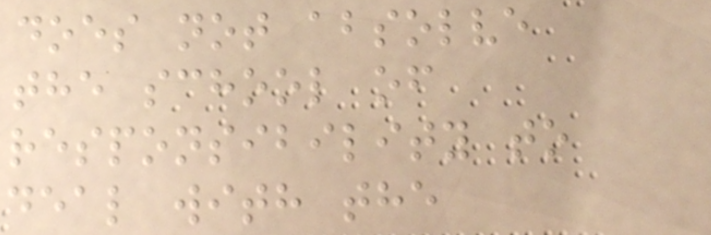does not absolve
the school of
responsibility to
deal with the
